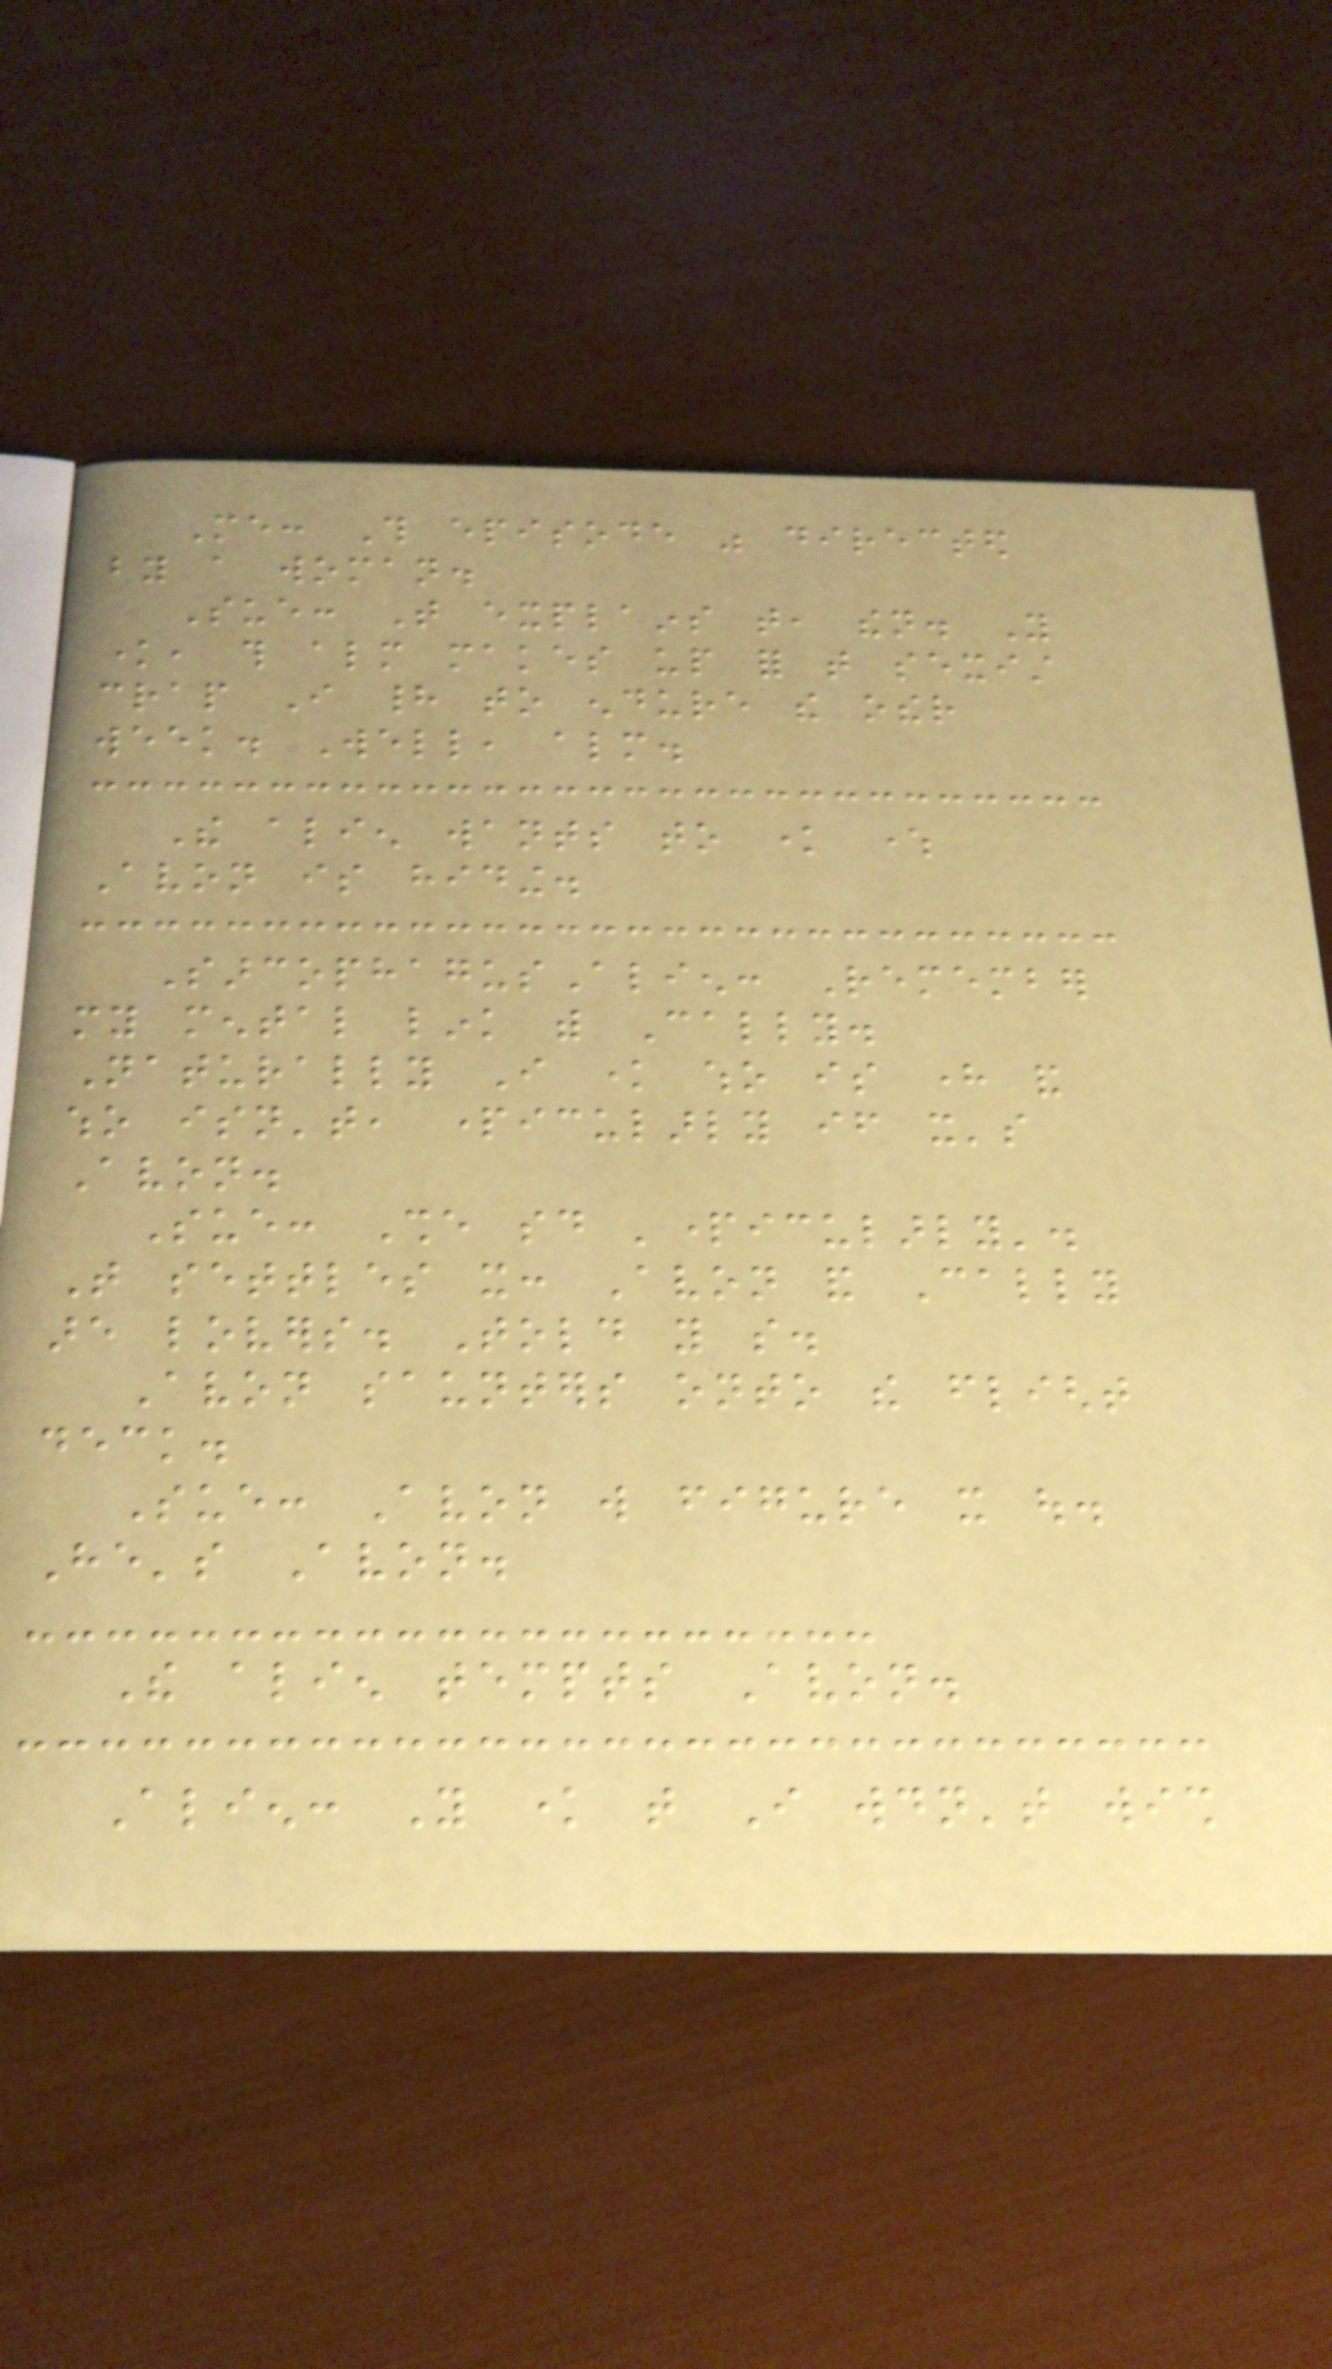Me: This episode was directed
by a woman.
Sue: That explains that, then. You
know, this almost makes up for that sexist
crap I had to endure the other
week. Well, almost.
The alien wants to know where
Avon is hiding.
SarcophagusAlien: Remember
my mental link with Cally.
Naturally I know who is here and
who isn't, particularly if it's
Avon.
Sue: She said 'particularly'.
That settles it: Avon and Cally
are lovers. Told you so.
Avon saunters onto the flight
deck.
Sue: Avon will figure it out.
He's Avon.
The alien tempts Avon.
Alien: You know that I wouldn't wish
